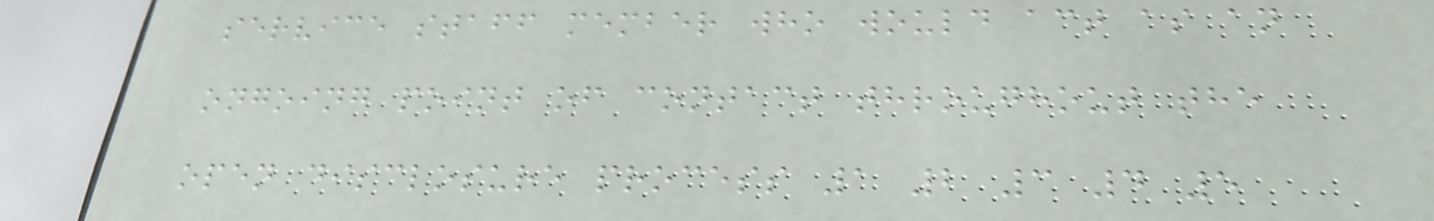service staff member who would act as an
ongoing point of contact throughout the
open disclosure process 1 2 3 4 5
